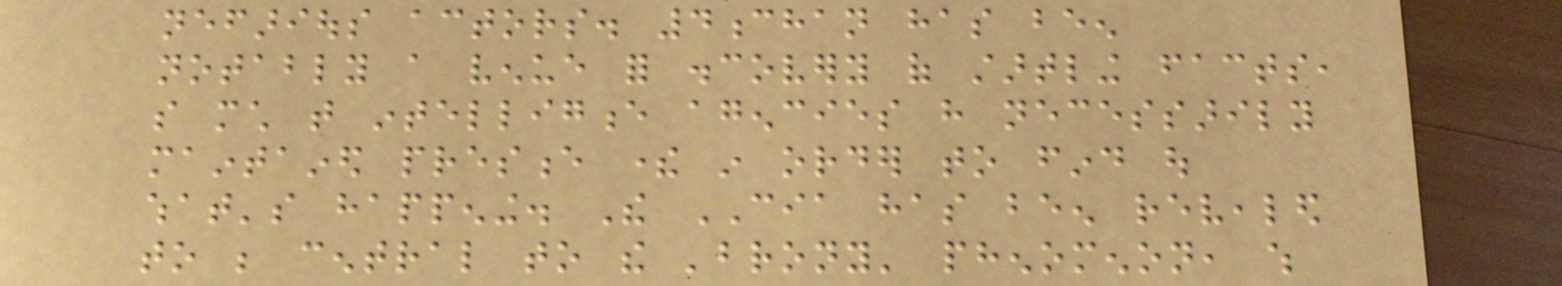nefarious actors. 4chan has been
notably a venue for discovery of startling facts,
so much that intelligence agencies have necessarily
maintained presence there in order to find out
what's happening. The CIA has been revealed
to be central to the 'brony' phenomenon, which
